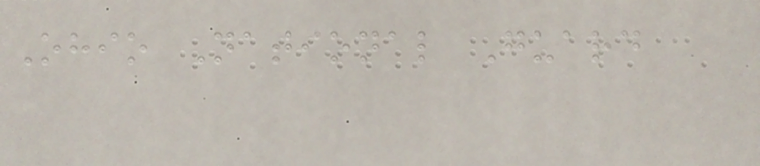Ohio National Guard
